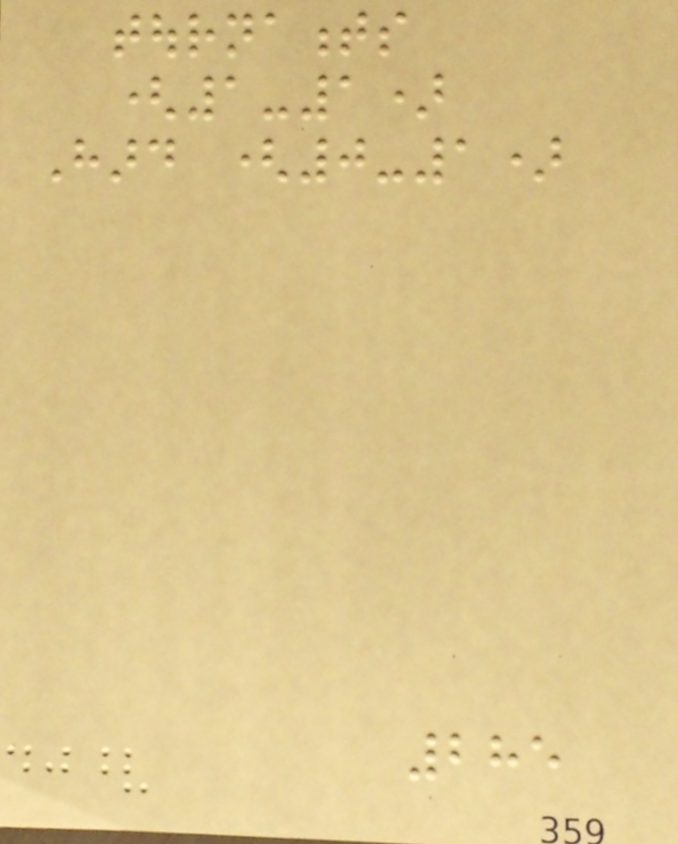tournaments
(1-1)
Hard (0-1)
285
